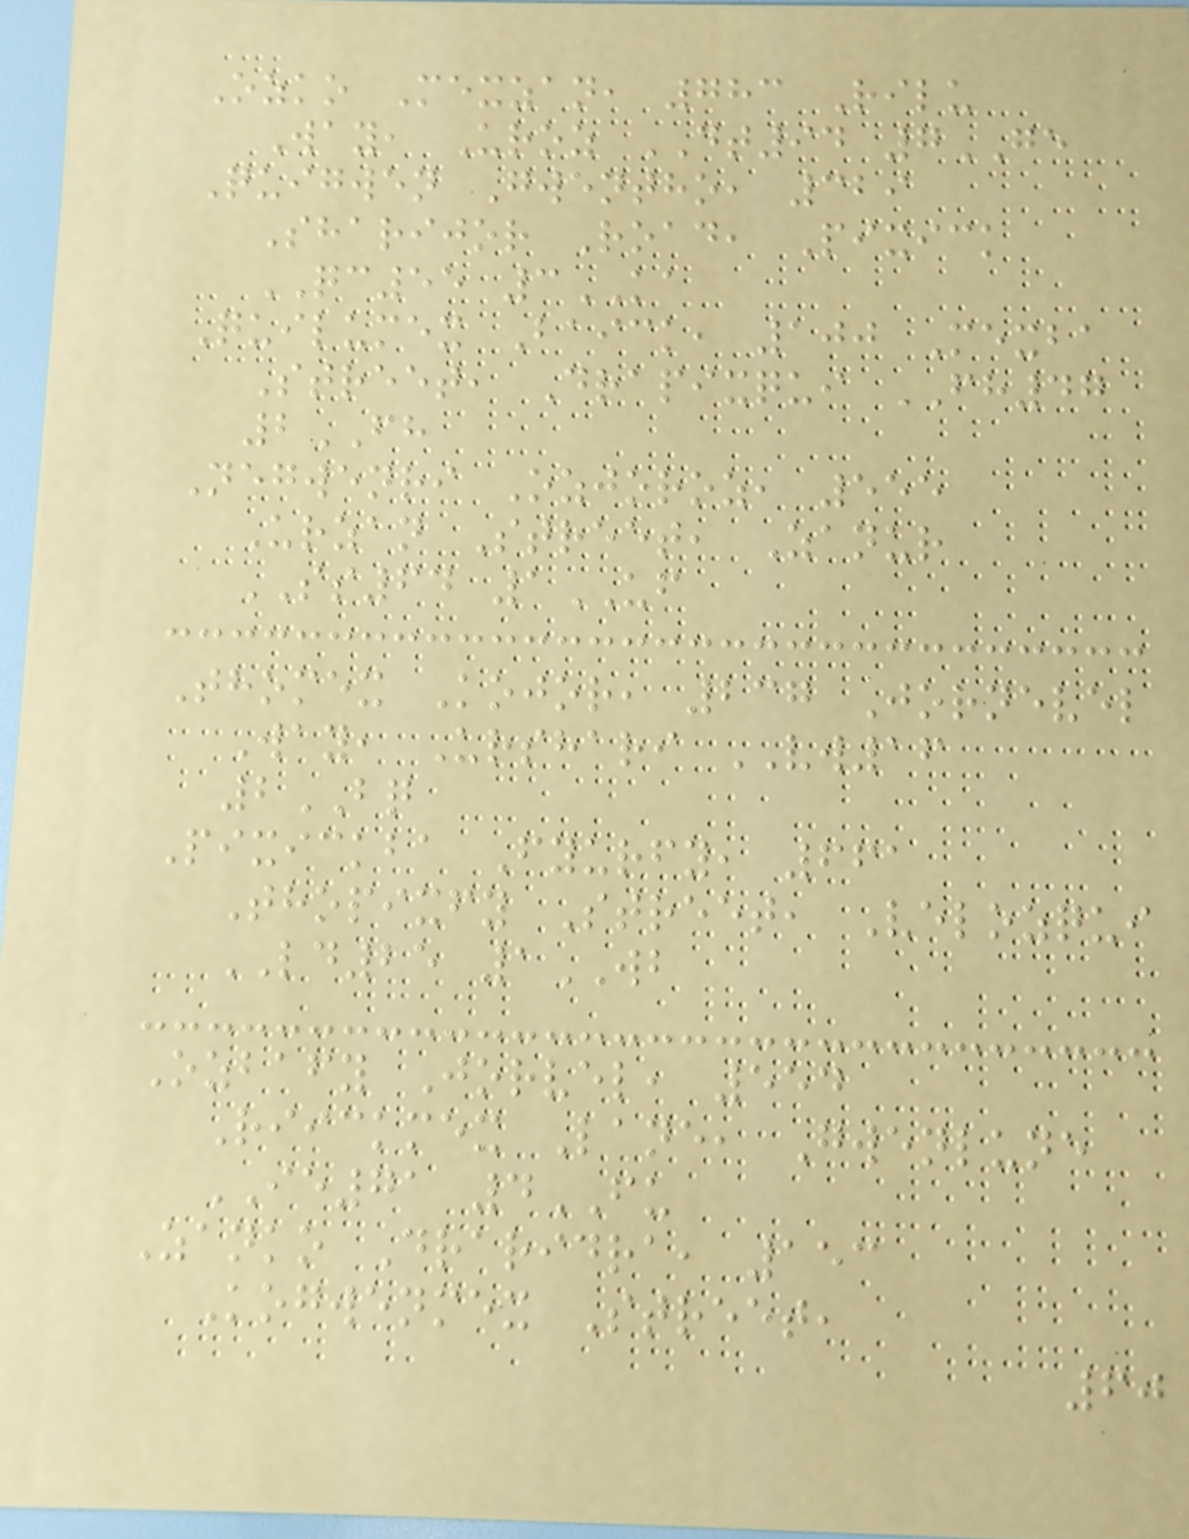Ozko Mexzan, 783 Rilu
Way, Uroz DT94 7GE
Quigwen Gwentho, 329
Sharijor Road, Pixick
QC55 3KA
Quilumex Baick, 100 Mexba
Street, Drapixqui FH47
2FH
Negwenri Ozjoroz, 555
Urzan Street, Zanur
SS64 1UF
Thomex Kojor, 237 Jornevel
Way, Urshari VW16
2BQ
Pixickba Fyurfy, 661
Thopixfy Street, Velozqui
LD25 1WB
Ozbafy Jorvel, 554
Riickmex Lane, Gwenlune
IE71 4FU
Zanko Draridra, 153
Kogwenmex Street,
60
